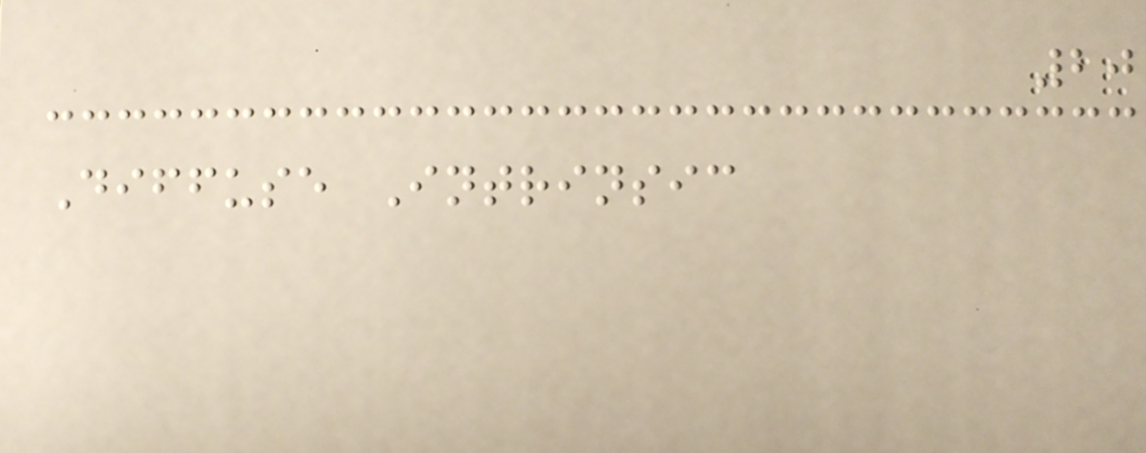20
Diffuse Intrinsic
